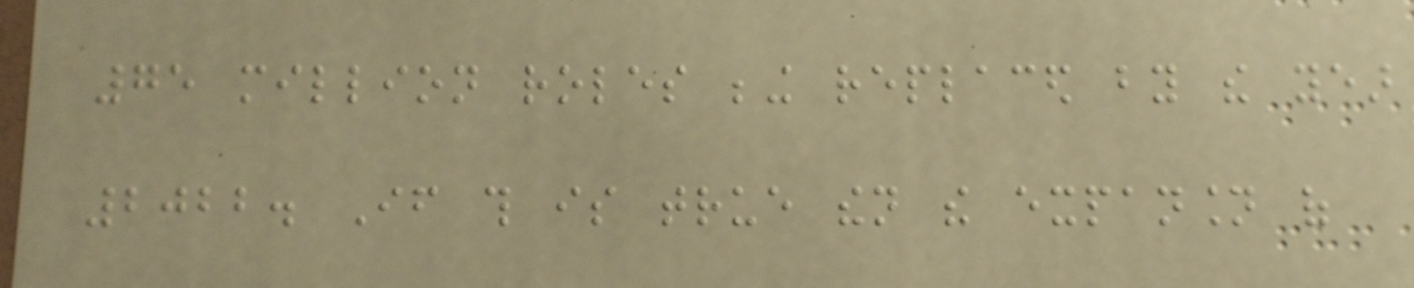75 million roles being replaced by the year
2022. If this is true then the expansion of
